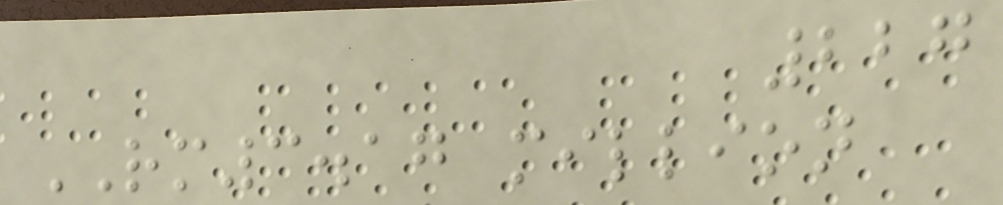227
RM3.17 million
